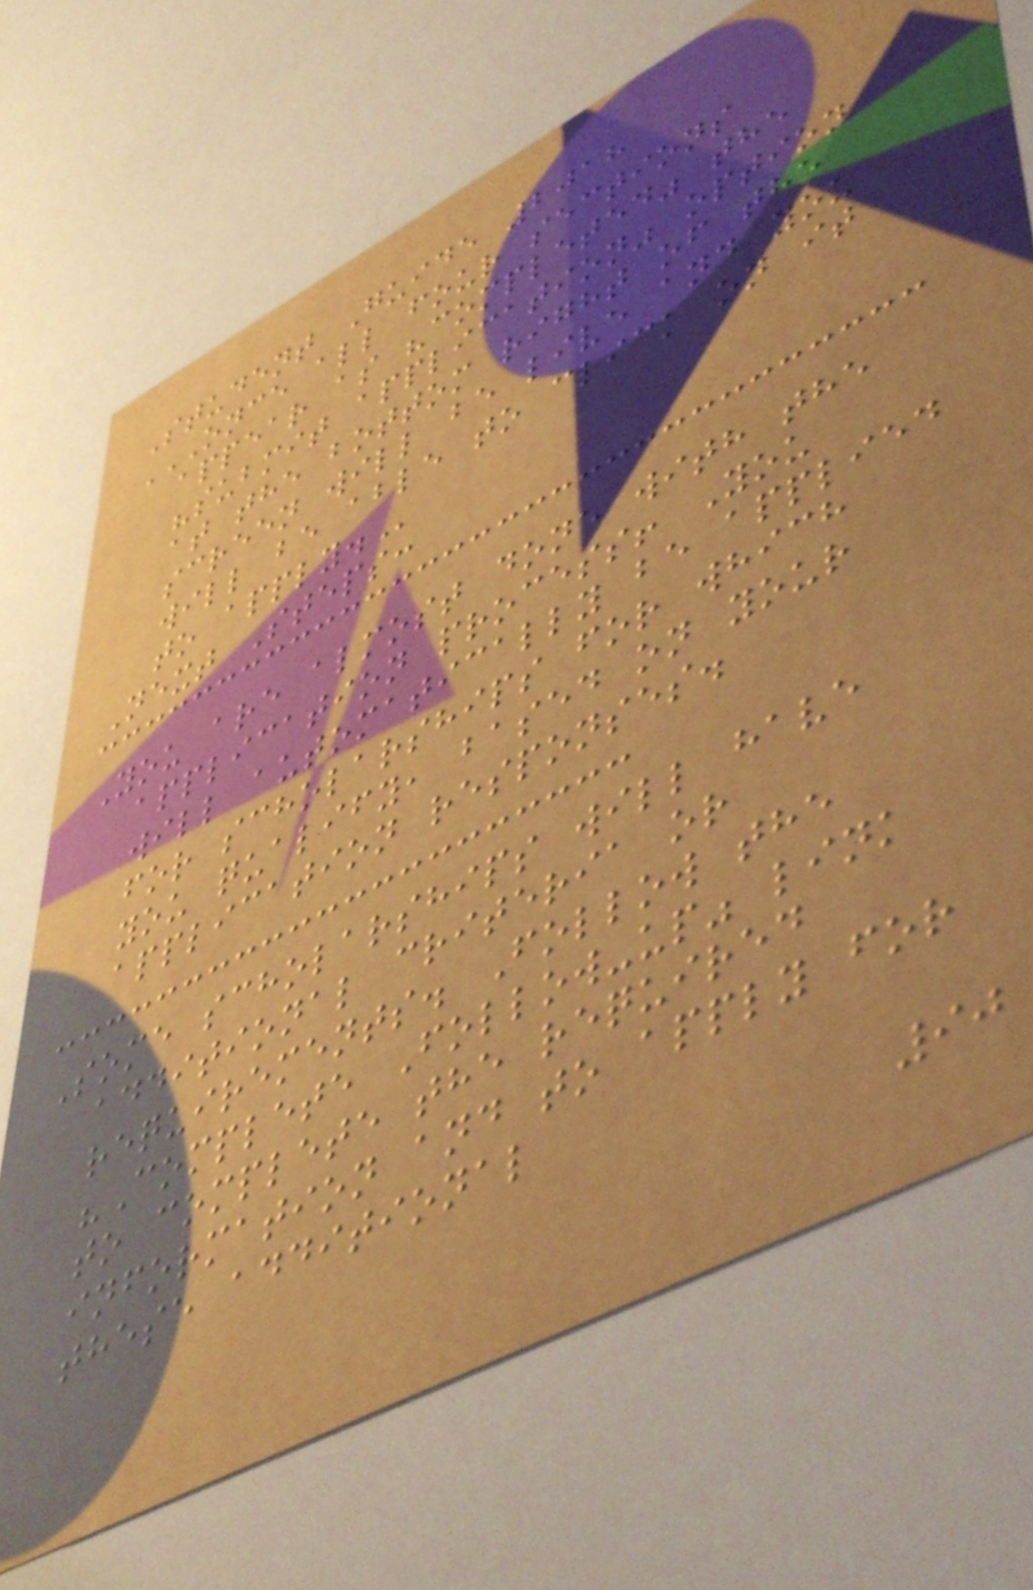Student Guide 2018
ONCE ALL FOUR SECTIONS
APPEAR AS "COMPLETED" THE
"SUBMIT APPLICATION" OPTION
AT THE BOTTOM RIGHT OF THE
SCREEN WILL BE LIVE AND YOU
WILL BE ABLE TO CLICK ON IT
TO APPLY.
Next Steps:
You are almost done with the
application process! You
will automatically be applied
for scholarships for which
you qualify, based on your
application responses.
Some scholarships will have
additional criteria or
requirements. Follow the
"Complete Follow-up" link
to complete the required
information and to apply for
these additional
90
